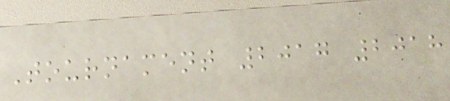Tournament 2017 2018
